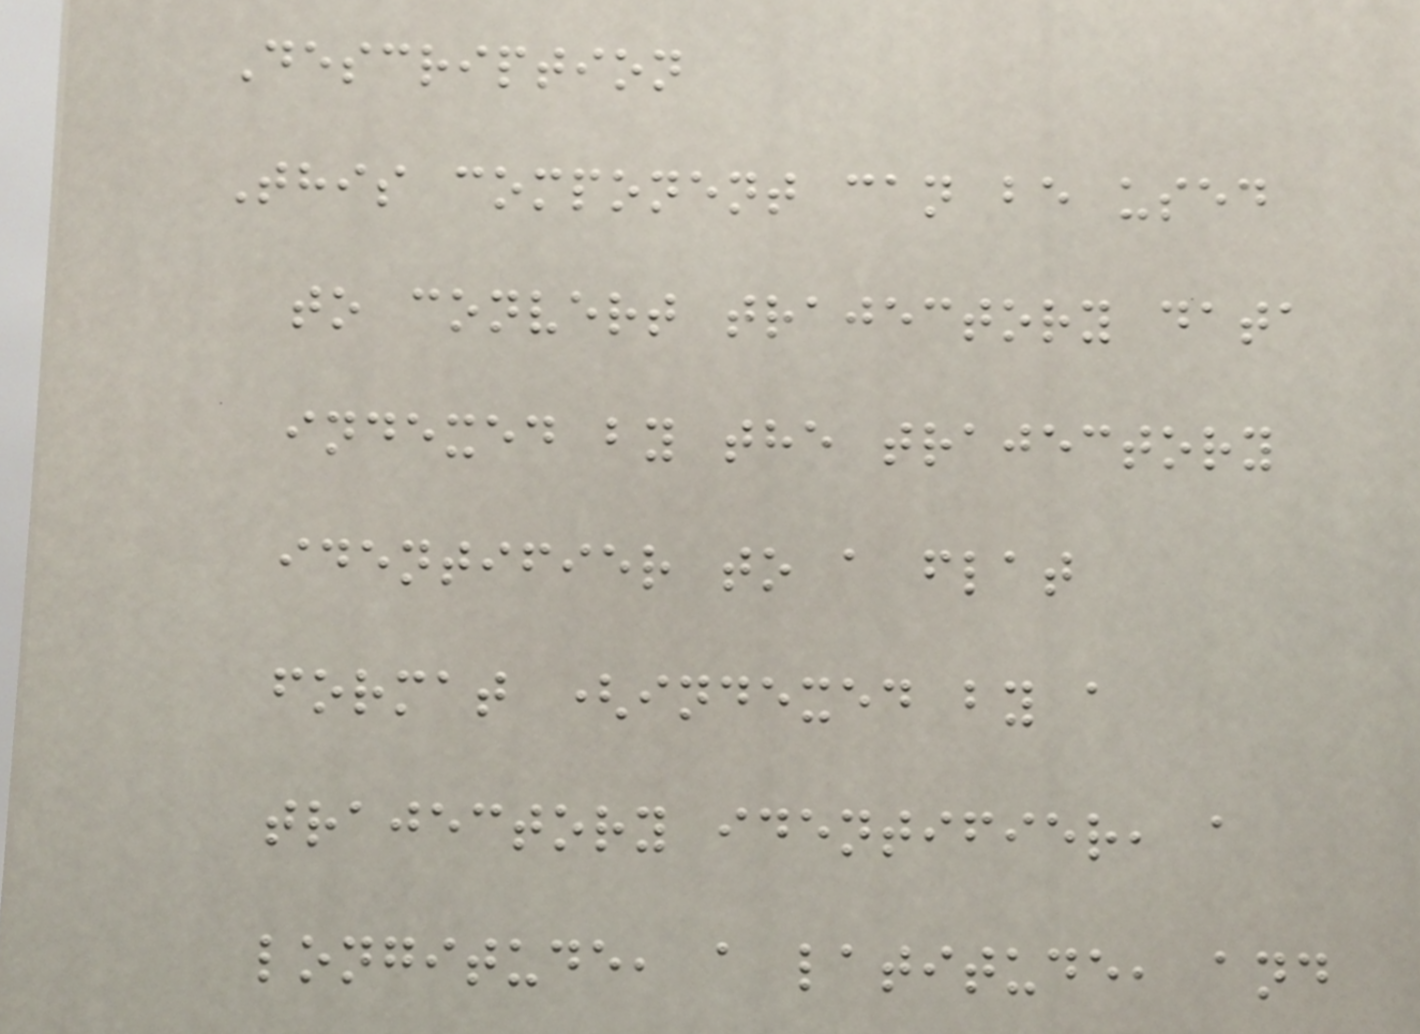Description
This component can be used
to convert trajectory data
indexed by the trajectory
identifier to a flat
format (indexed by a
trajectory identifier, a
longitude, a latitude, and
